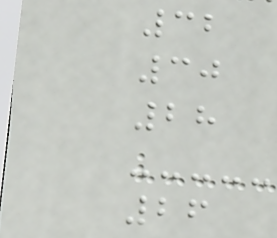32
30
28
26
